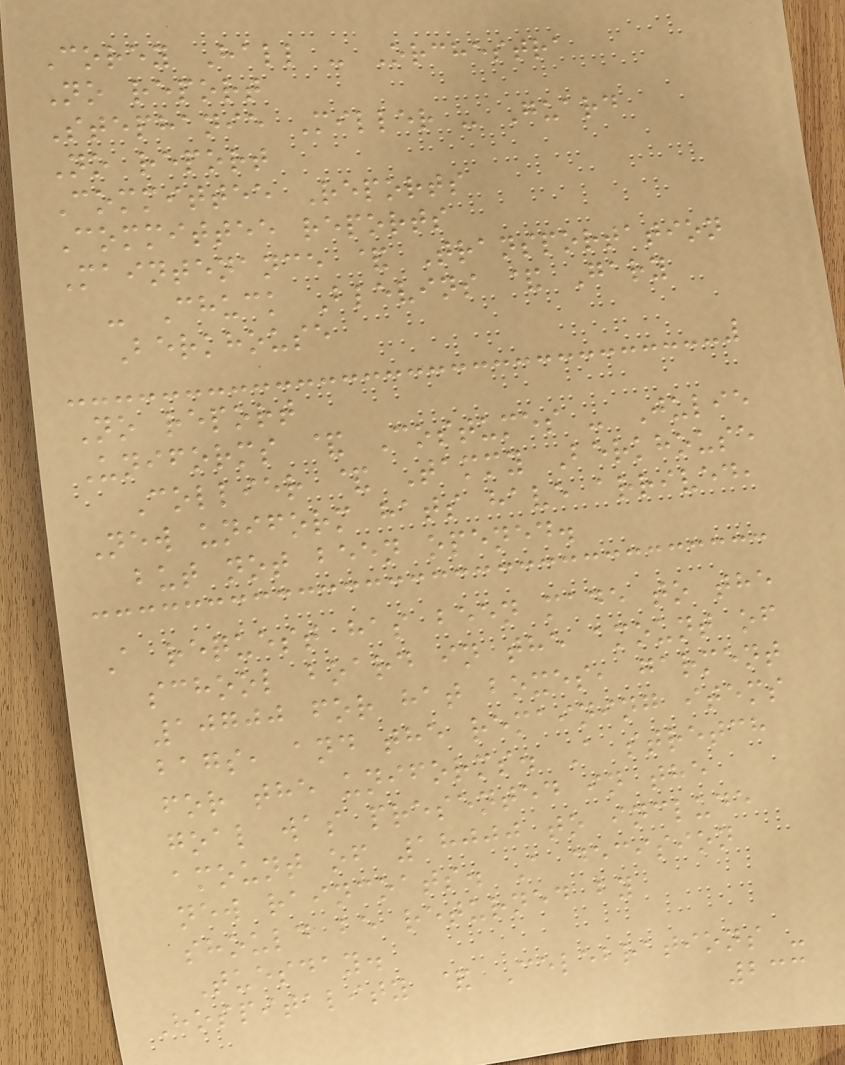Corey Hall - Orchestra
No report
Stephanie Miller - Guard
No report
Committee Reports
Committee reports
Maintenance & Transportation
- Chuck Blevins & Gary
Berkhouse
No report
Uniforms & Costumes - Julie
Collier & Tammy Berkhouse
New uniform hats have arrived,
but not been opened.
A request has been made to the
school board in the amount of
10700 for hat boxes, garment
bags, and the remaining items
for the uniforms. A stretch
goal was presented in the
amount of 18000 to include
new raincoats. A decision
should be returned by
Tuesday.
Hospitality & Celebrations -
233
